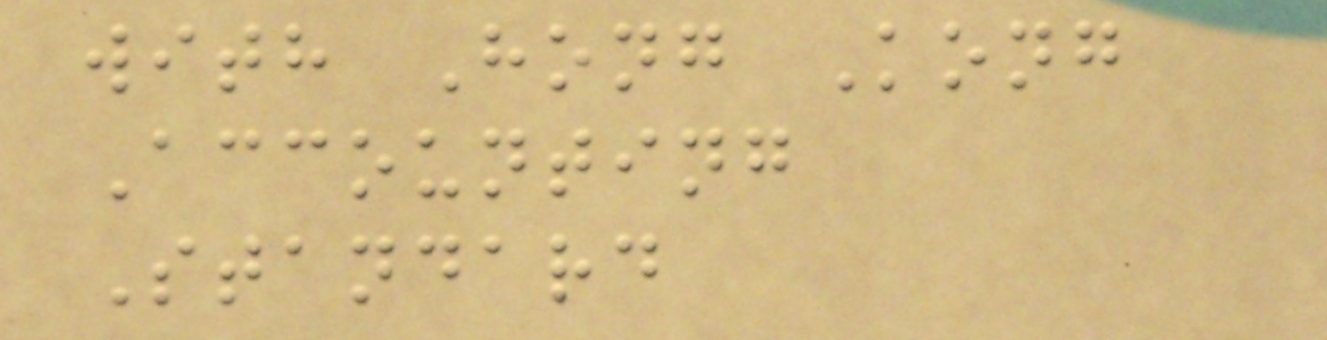with Hong Kong
Accounting
Standard
